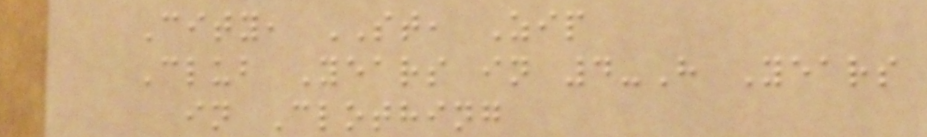City, ST, Zip
Club Years in 4-H Years
in Clothing
